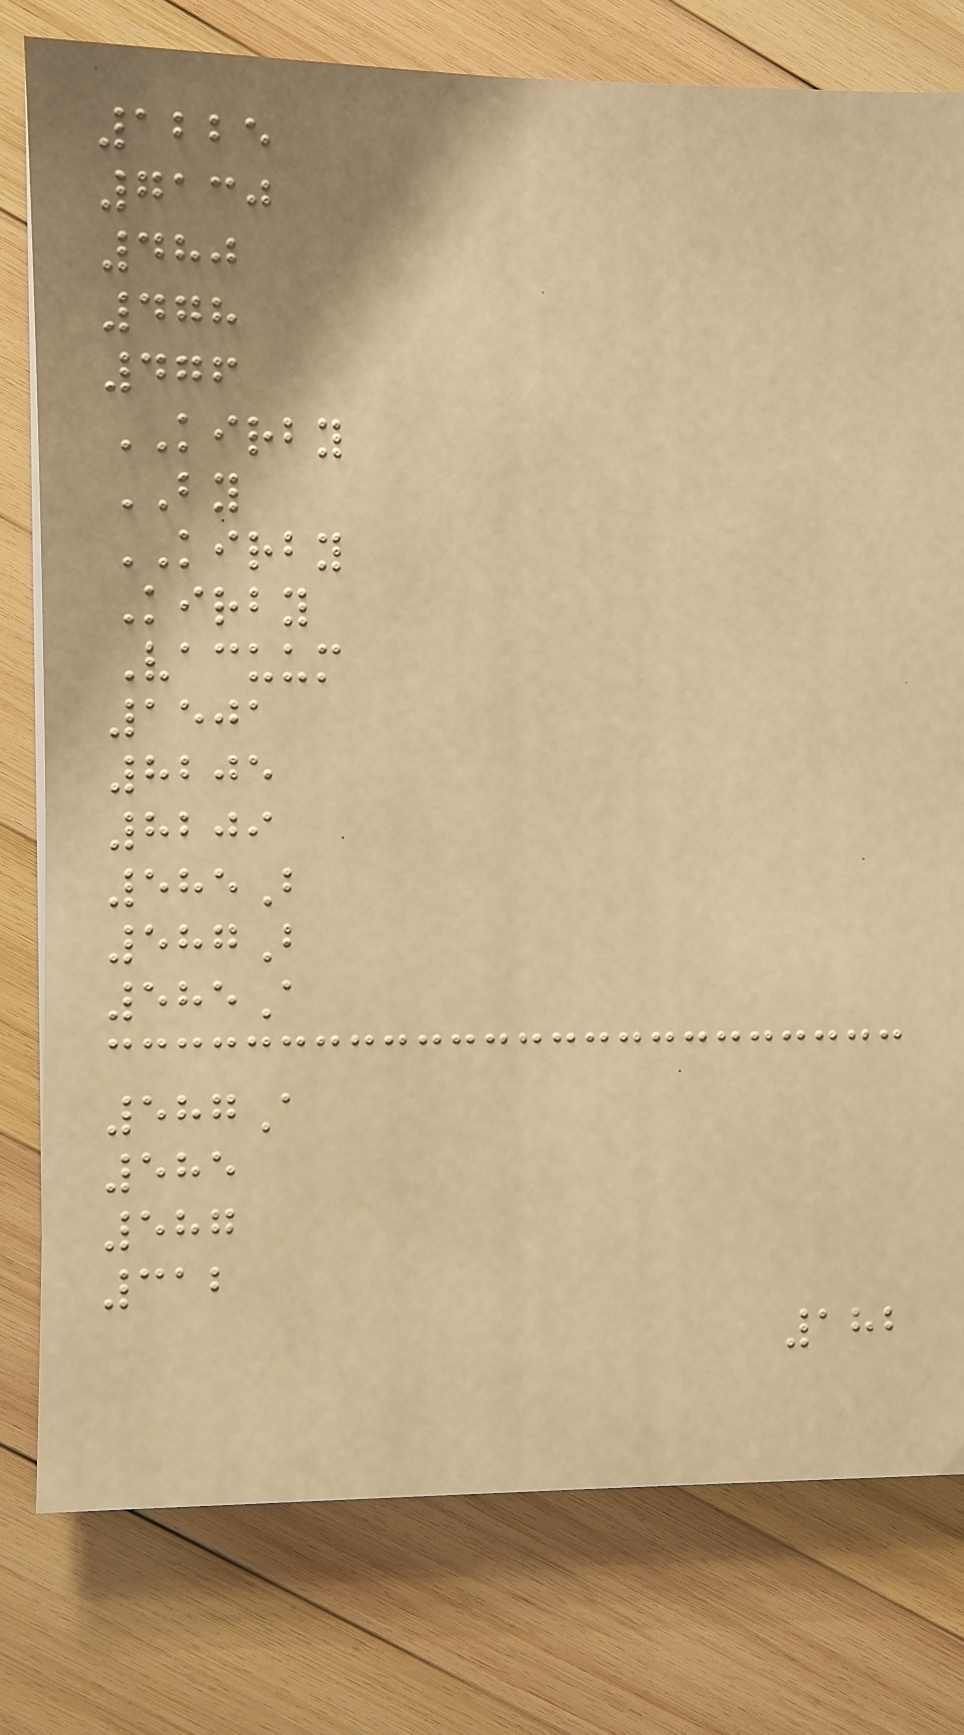1225
7130
480
478
476
KIRBY
BY
KIRBY
Kirby
Vacuum
1501
8205
8209
585B
587B
585A
587A
585
587
312
182
